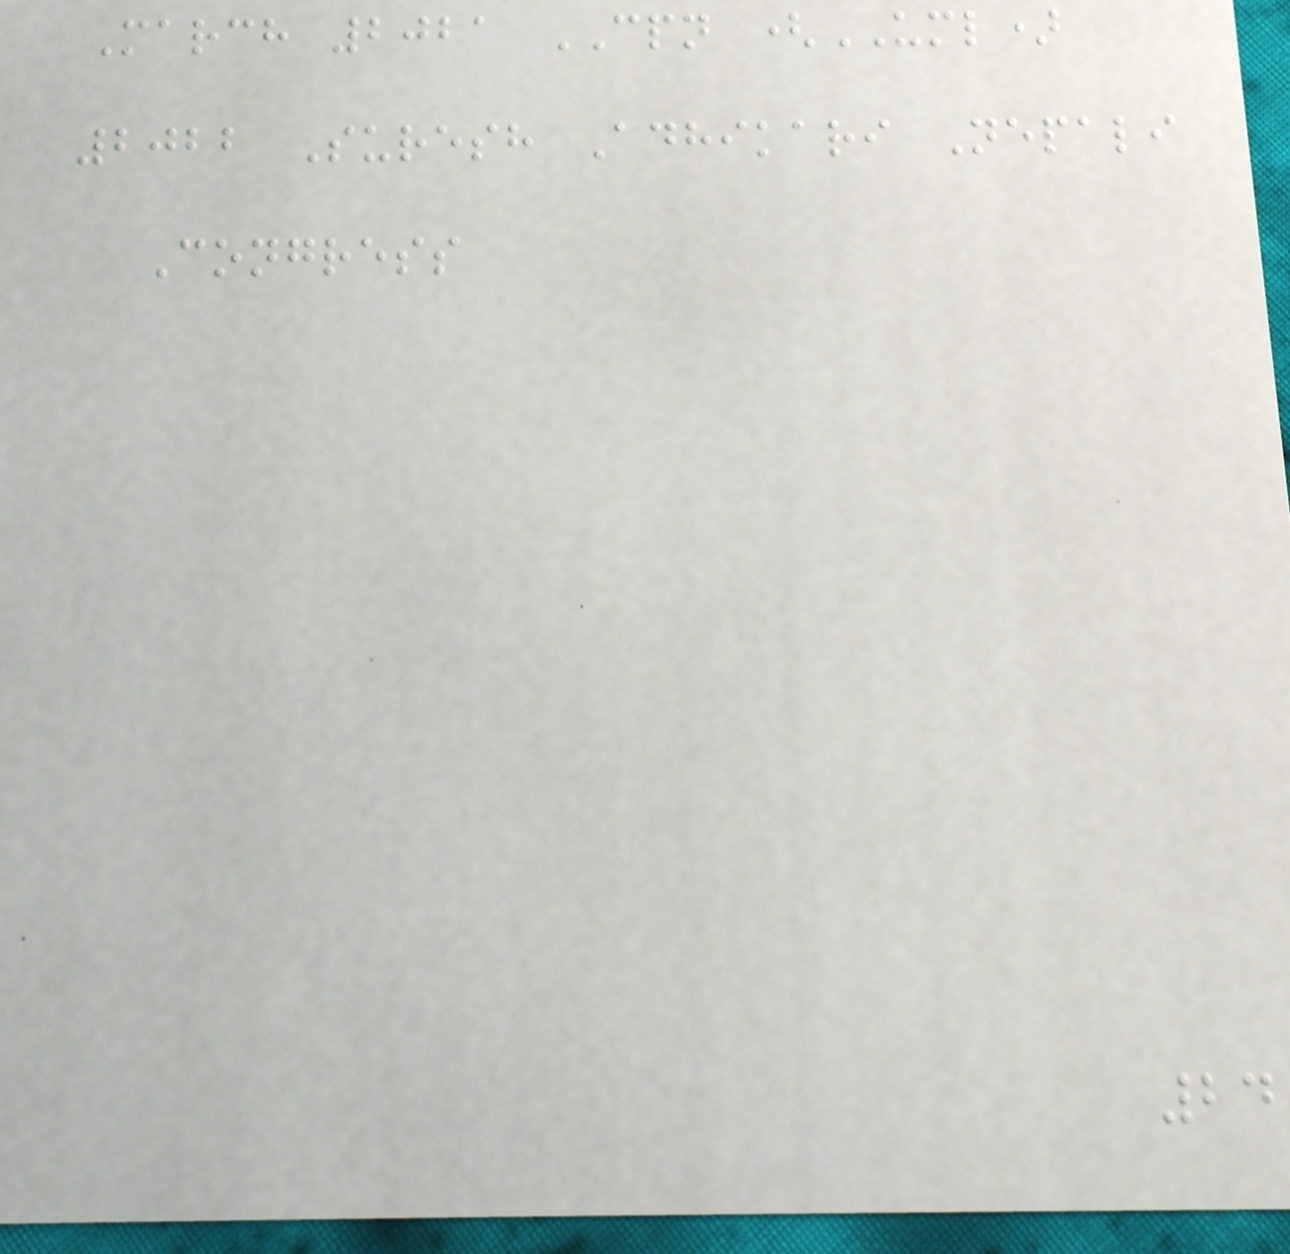March 2021 CPN (UML)
2022 Suresh Adhikari Nepali
Congress
24
